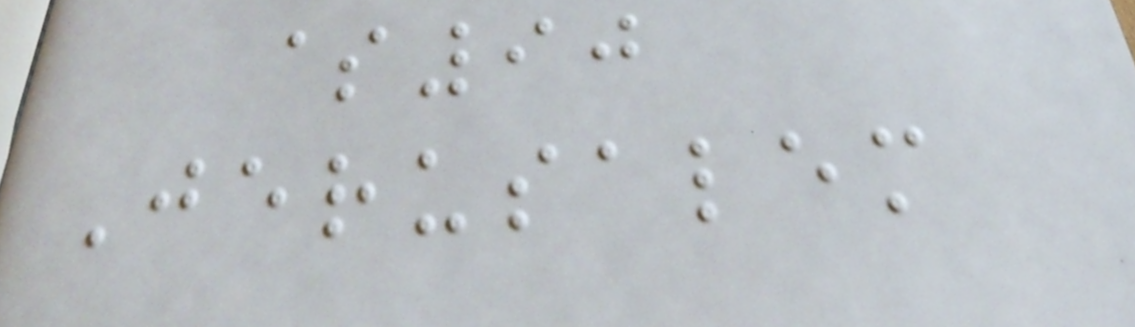$90
Jerusalem
